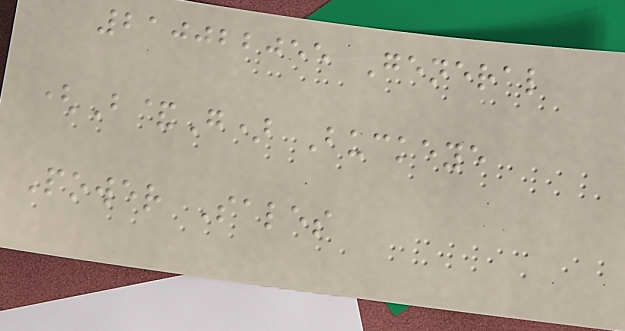210022055 General
(B&G) Buckeye
Power Sales
